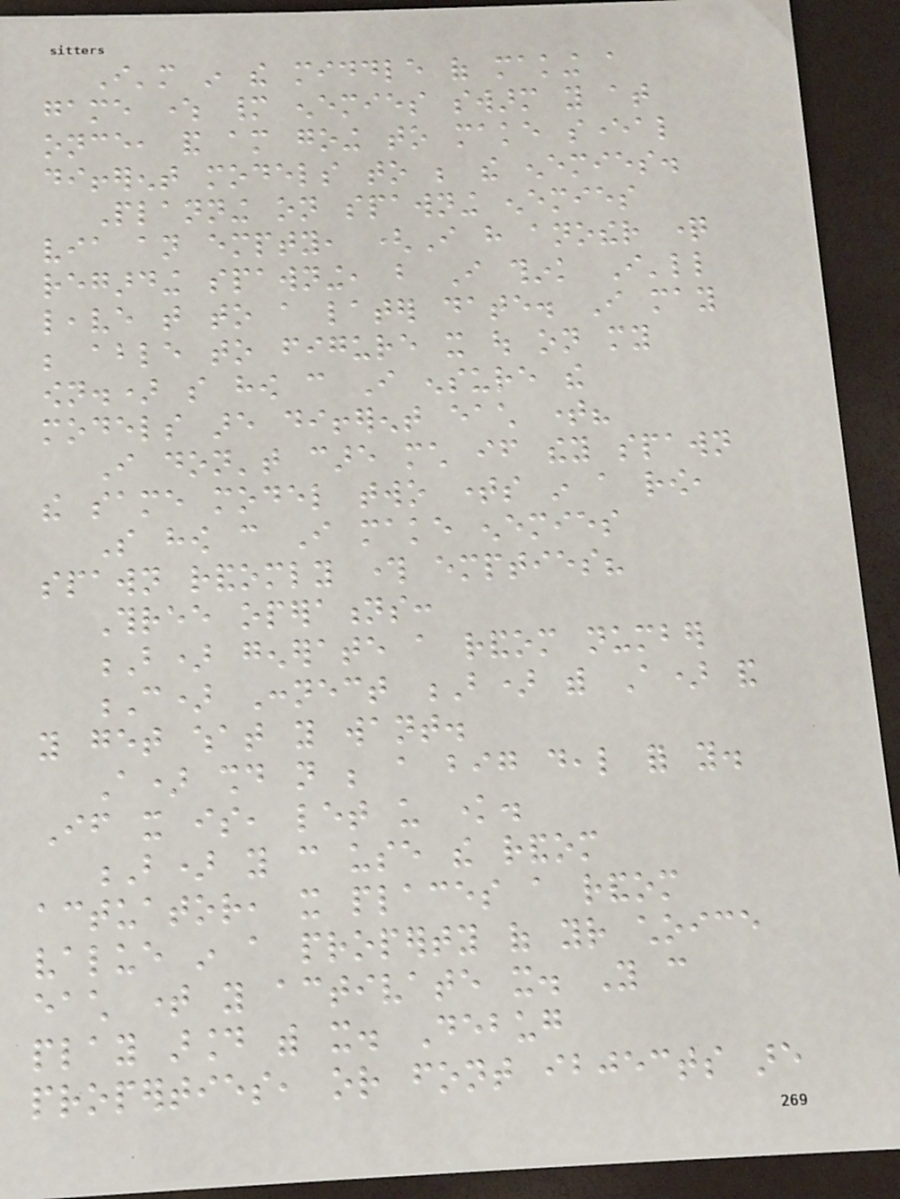I'm in the middle of making a
game where many enemies swarm you at
once, and am going to make several
different models to be the enemies.
Planning on spawning enemies
via an empty, (I have another question
regarding spawning, but I think I'll
leave that to a later date. I may
be able to figure it out on my
own.) so how can I ensure the
models are different each time?
I don't care much if they spawn
the same model two times in a row,
So how can I make enemies
spawn randomly through empties?
Three operations:
B) generate a random number
C) Connect B) with A) and
you get what you want.
A) should not be a big deal for you.
If it is, let us know.
B) you can use the random
actuator, it places a random
value in a property of your choice
each time you activate it. You can
play around with it. Debug
properties, or font ibjects are
